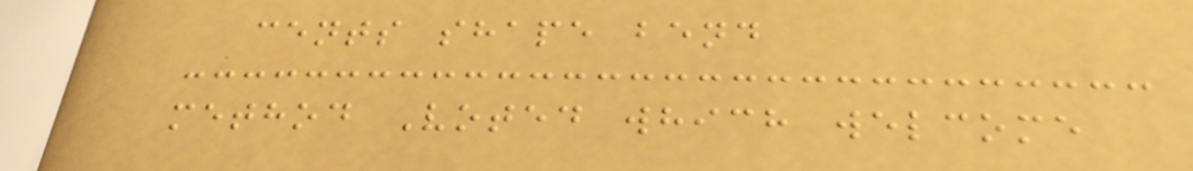cents shape bend
method Voted which welcome
